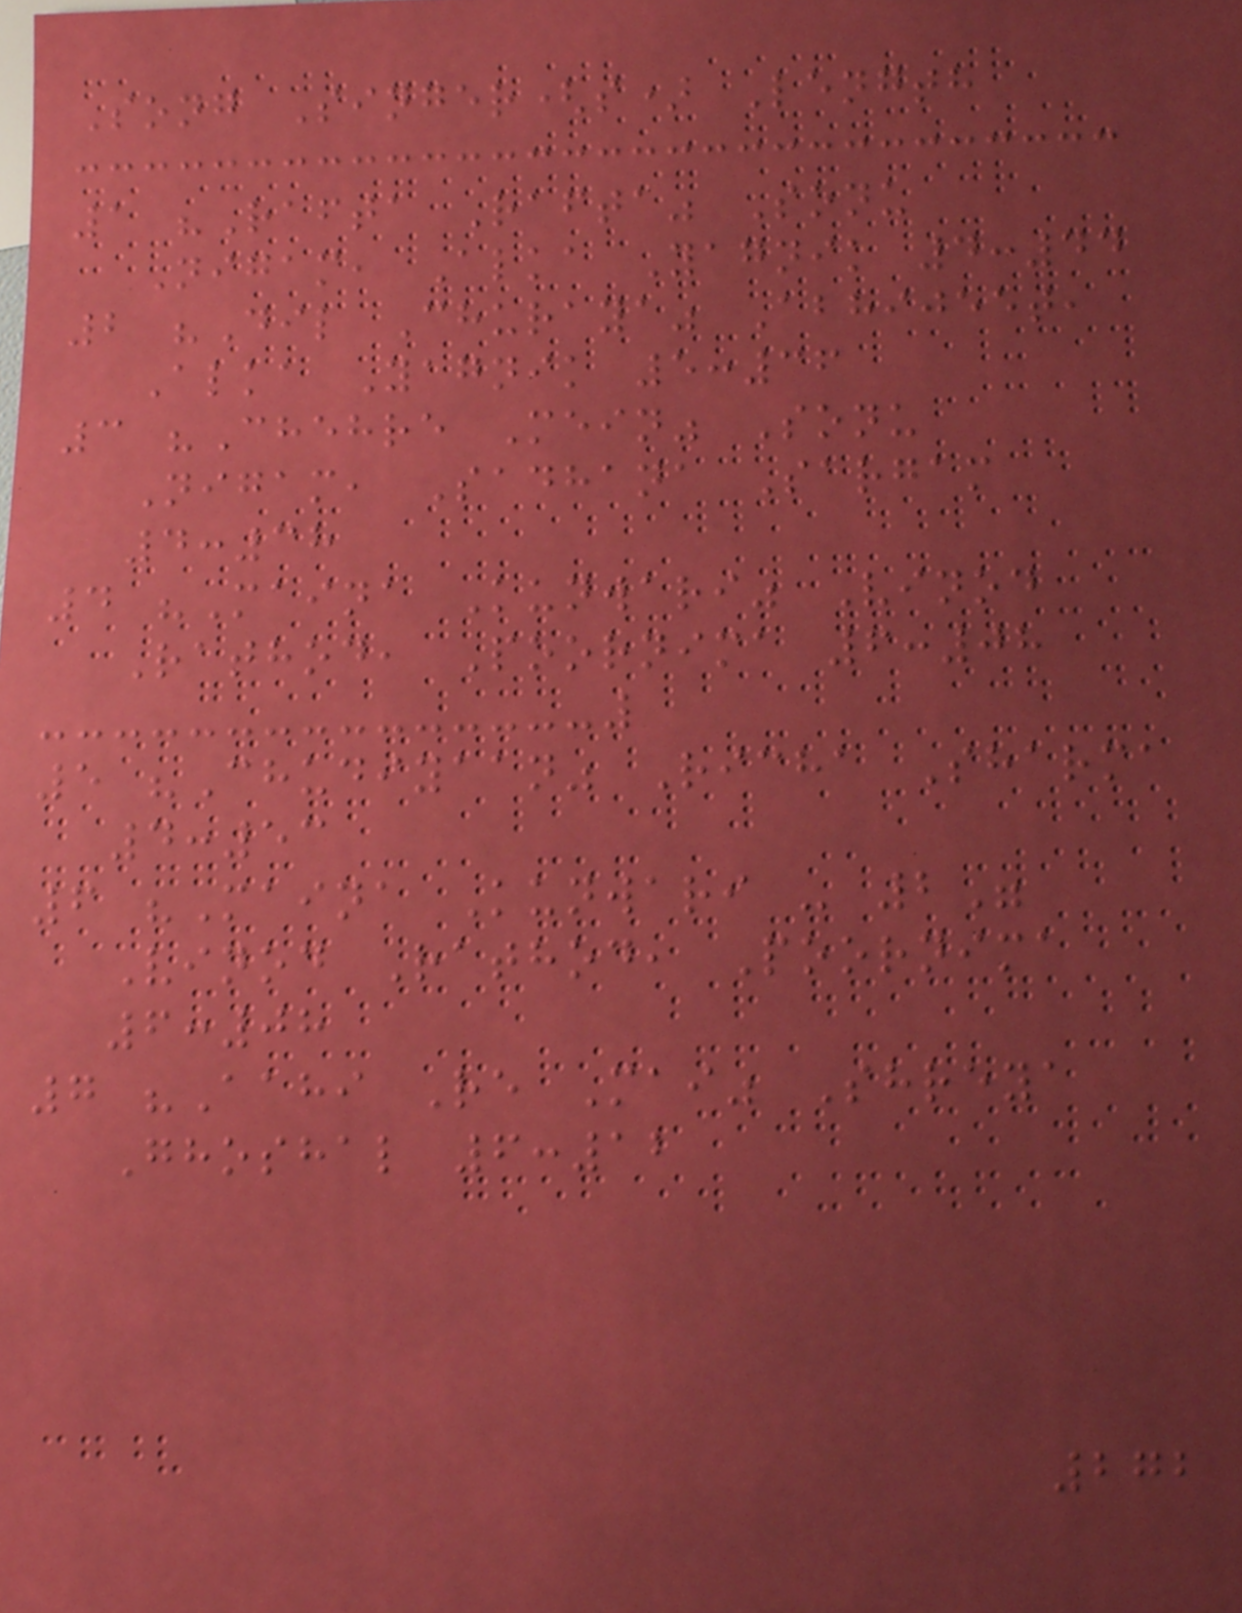Song Singer(s) Length
1 "Rafta Rafta" Sonu
Nigam, Alka Yagnik 4:44
2 "Dil Churaya" Abhijeet,
Alka Yagnik 5:36
3 "Chehre Mein" Sonu
Nigam, Sadhana Sargam
4:38
4 "Maina Kunwari" Vinod
Rathod, Poornima 6:08
5 "Chudiyaan" Richa Sharma
4:53
6 "Maina Kunwari - 2"
Vinod Rathod, Poornima
6:08
7 "Aahi Re Mai" Shreya
Ghoshal 6:12
272
